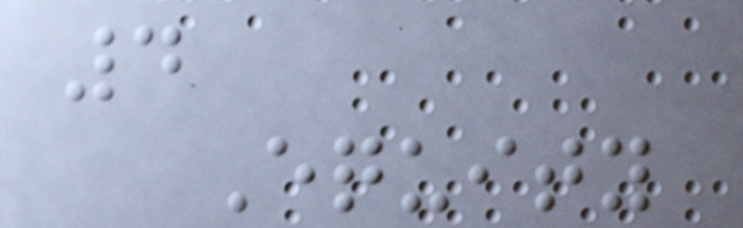4
Equity
